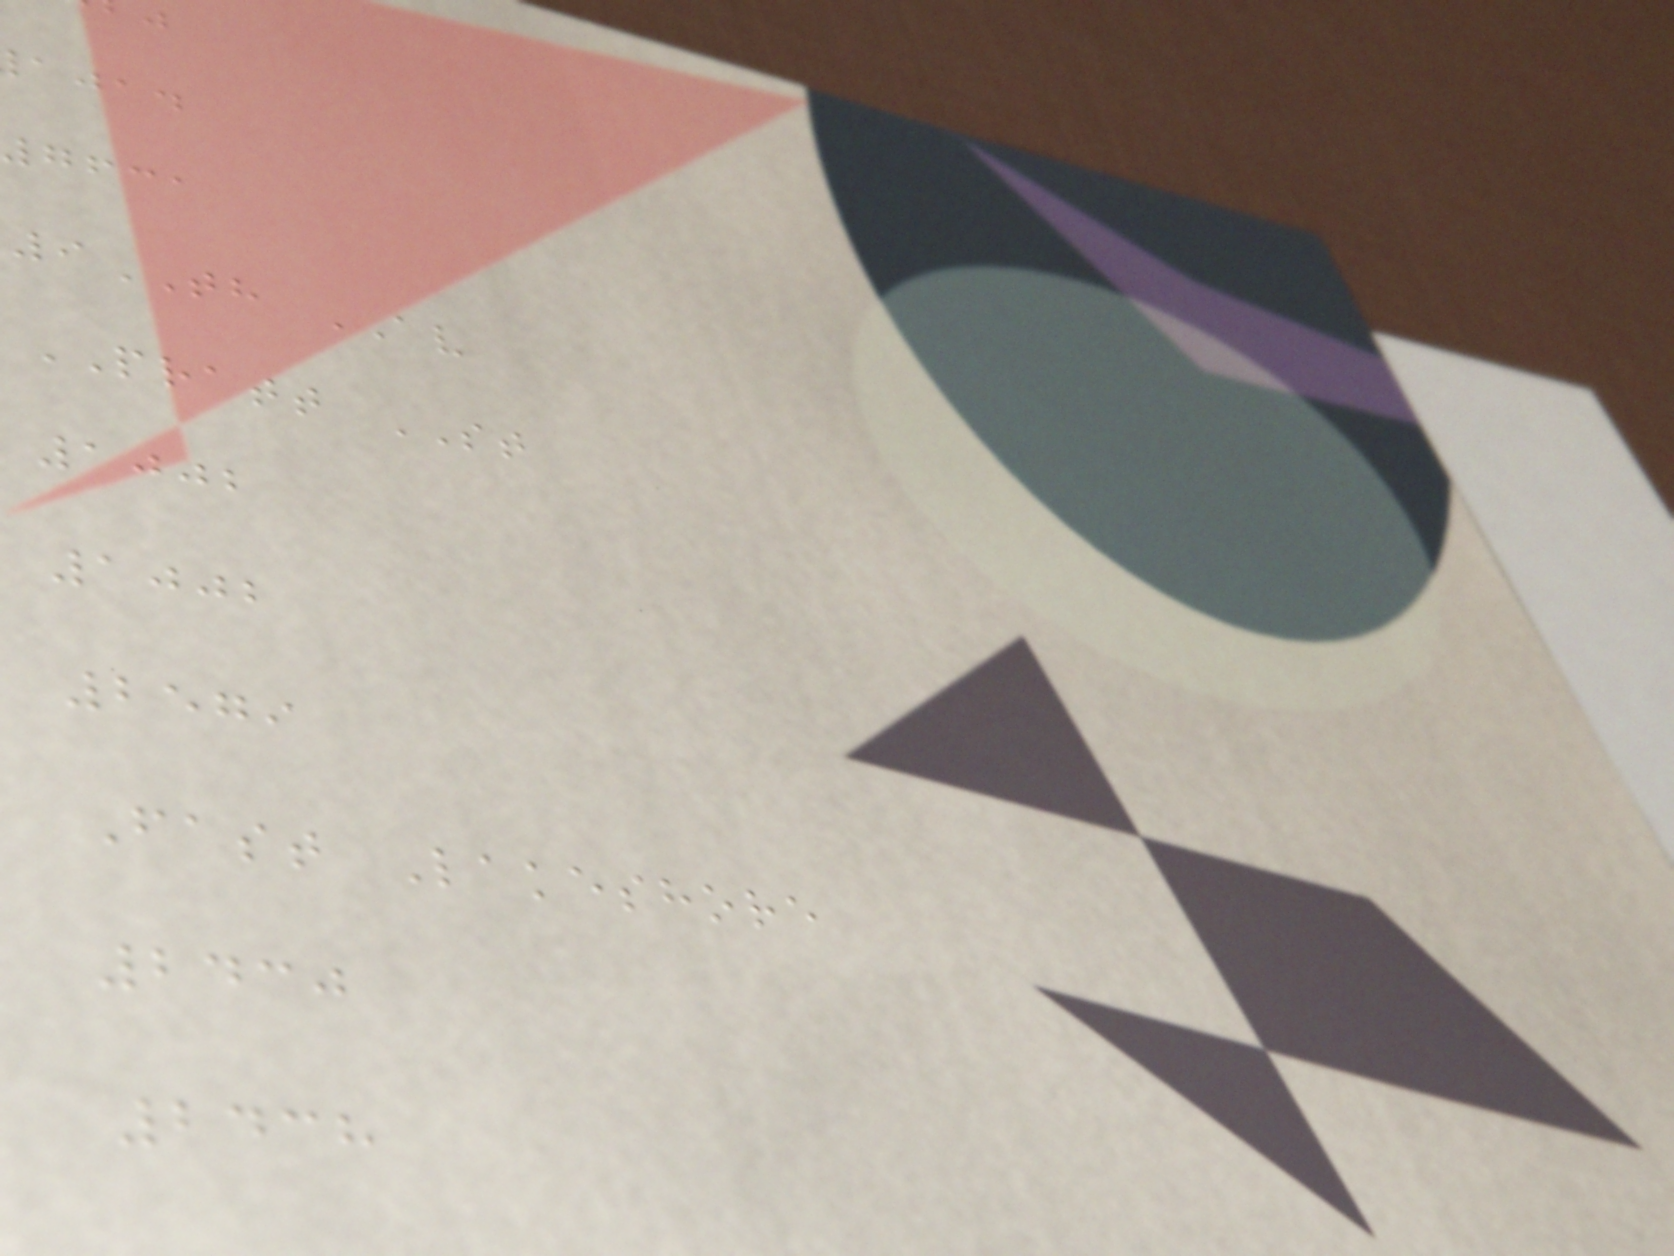ajad
gfca
9TH AV
PRATT ST
1002
1002
2579
Fast Lakeshore
2430
2438
